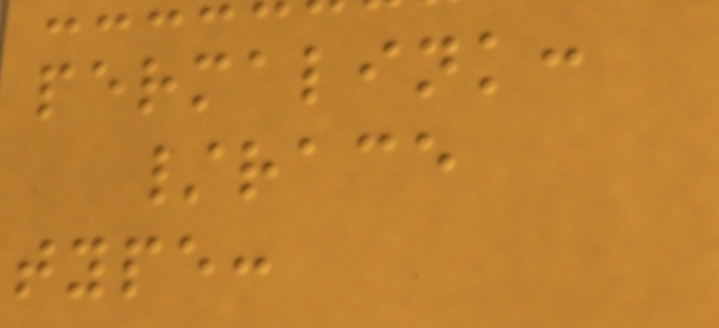permalink:
/race
type:
